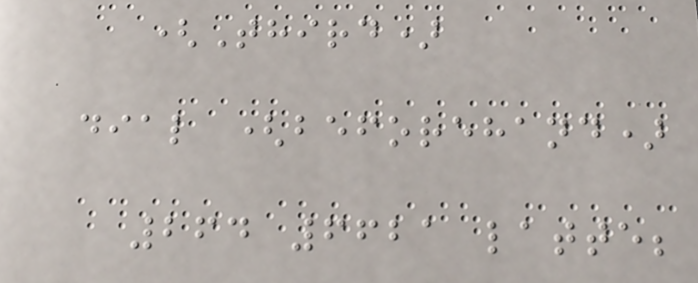(Third)
dial (beforehand)
264 6621 latte;
